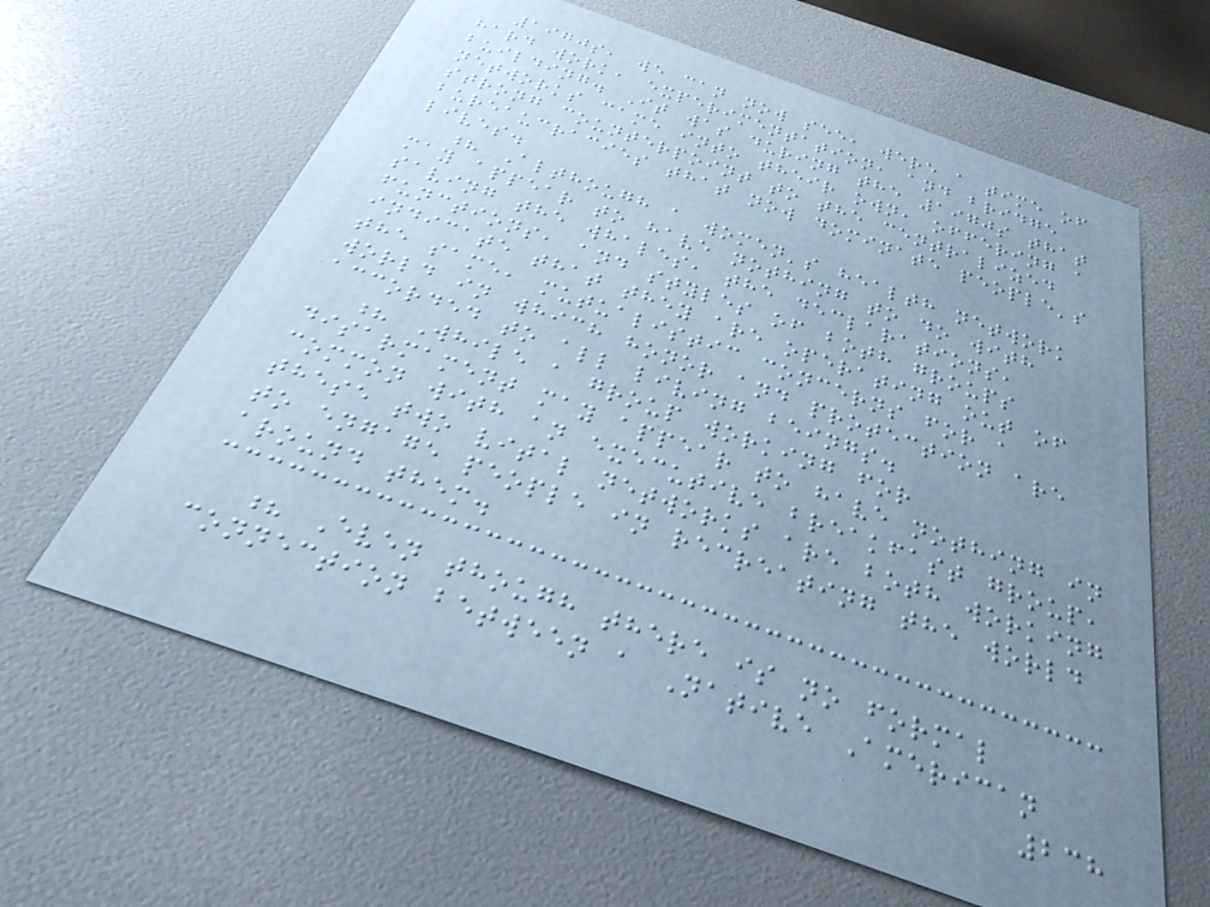1970s, we can now see, were a time of
hard work, experimentation, and bridge
building. It was during the 1970s that
networks came into their own, offering a
strong counterpoint to the centralized
bureaucracies that now dominate people's
lives.
? Although a women's health network
may appear to have nothing to do with
saving the whales, the declarations,
functions, and styles of both groups
indicate that they are operating out of
the same, mutualistic concerns for a
world in which honor and protection are
accorded to all living beings.
? While a group working for
disarmament may appear to have nothing in
common with an executive breakfast group,
these two vital networks are both working
to engage people in recreating the world
around them.
? Even though there is no formal
connection between a Native American
238
